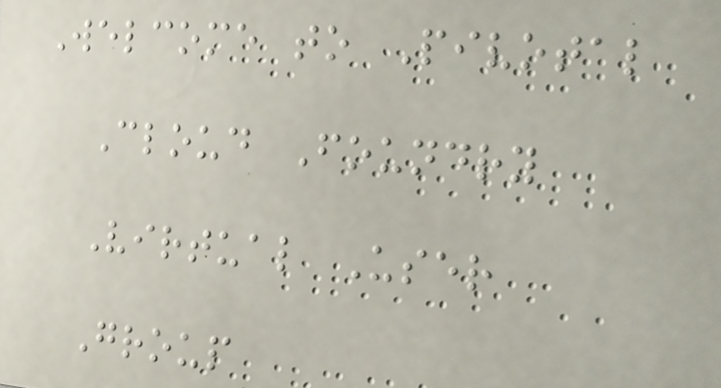Welcome to Pivotal
Cloud Foundry
Virtual User
Group
